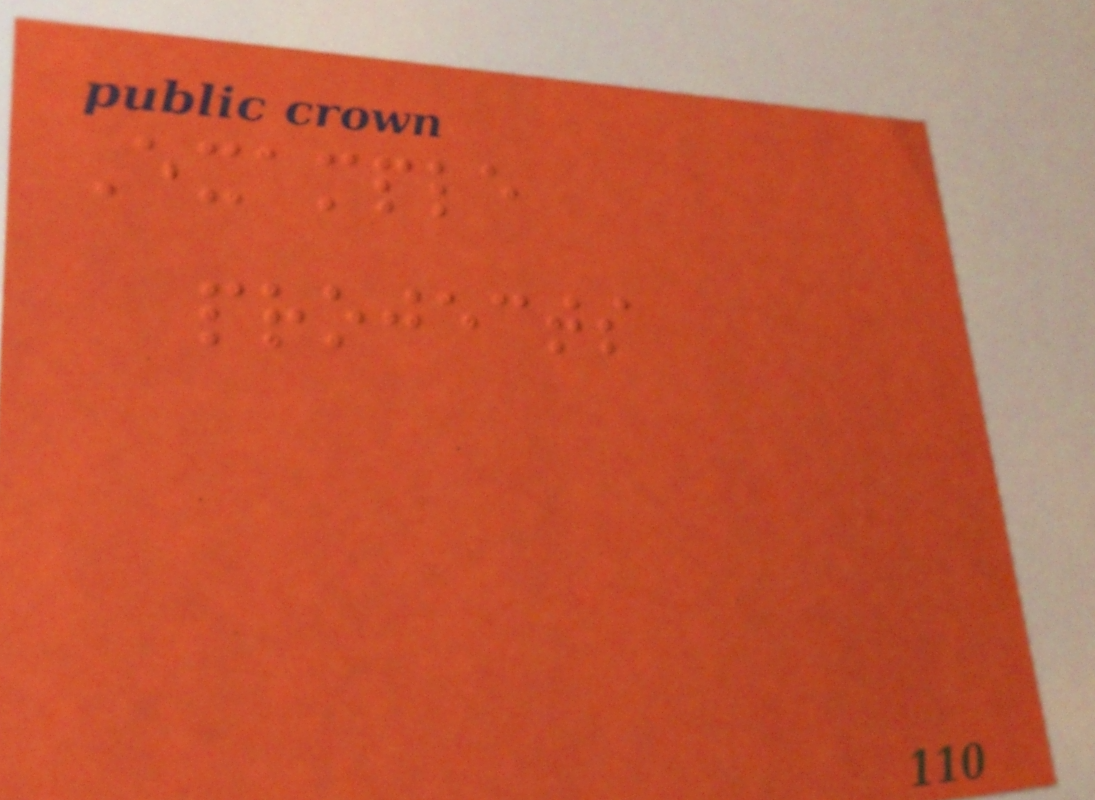Example
projects
